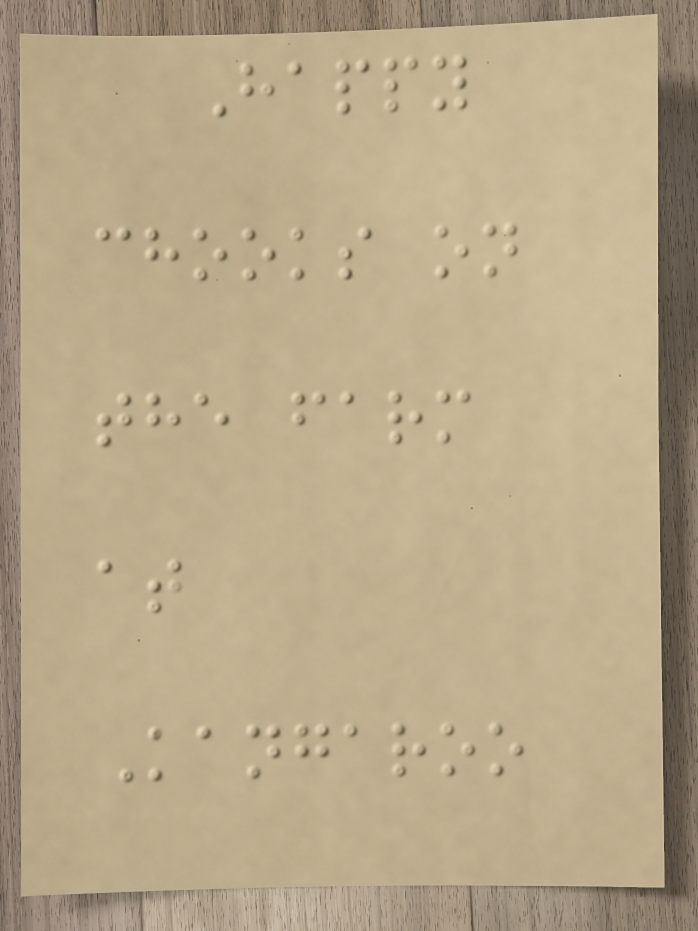Happy
chooks on
the farm
at
Kangaroo
